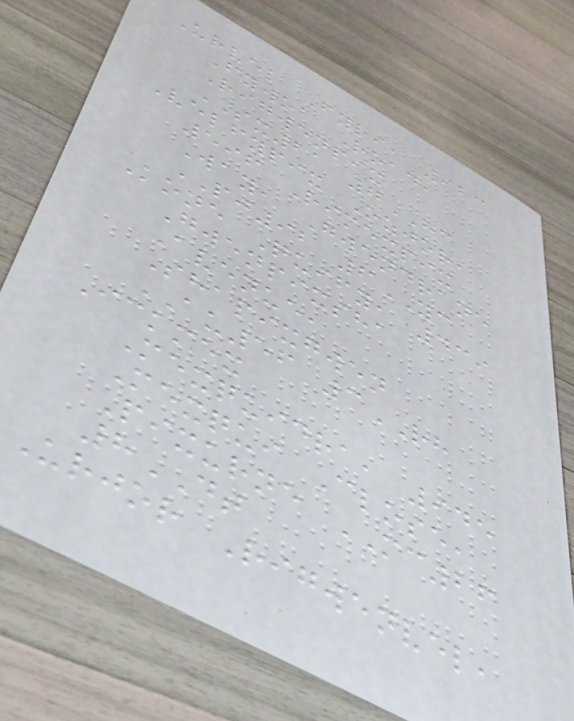Urvel Fyri, 923
Fywob Road,
Rigwenpix
SX21 7HC
Velfypix Ozjor,
596 Rimexpix
Way, Gwendrane
PJ92 6YC
Kone Quify, 439
Gwenpixsha
Avenue,
Shapixgwen
AU56 3RH
Ickmex
Mexquidra, 945
Mexqui Close,
Pixurne MC26
8DT
Urjor Rigwenvel,
